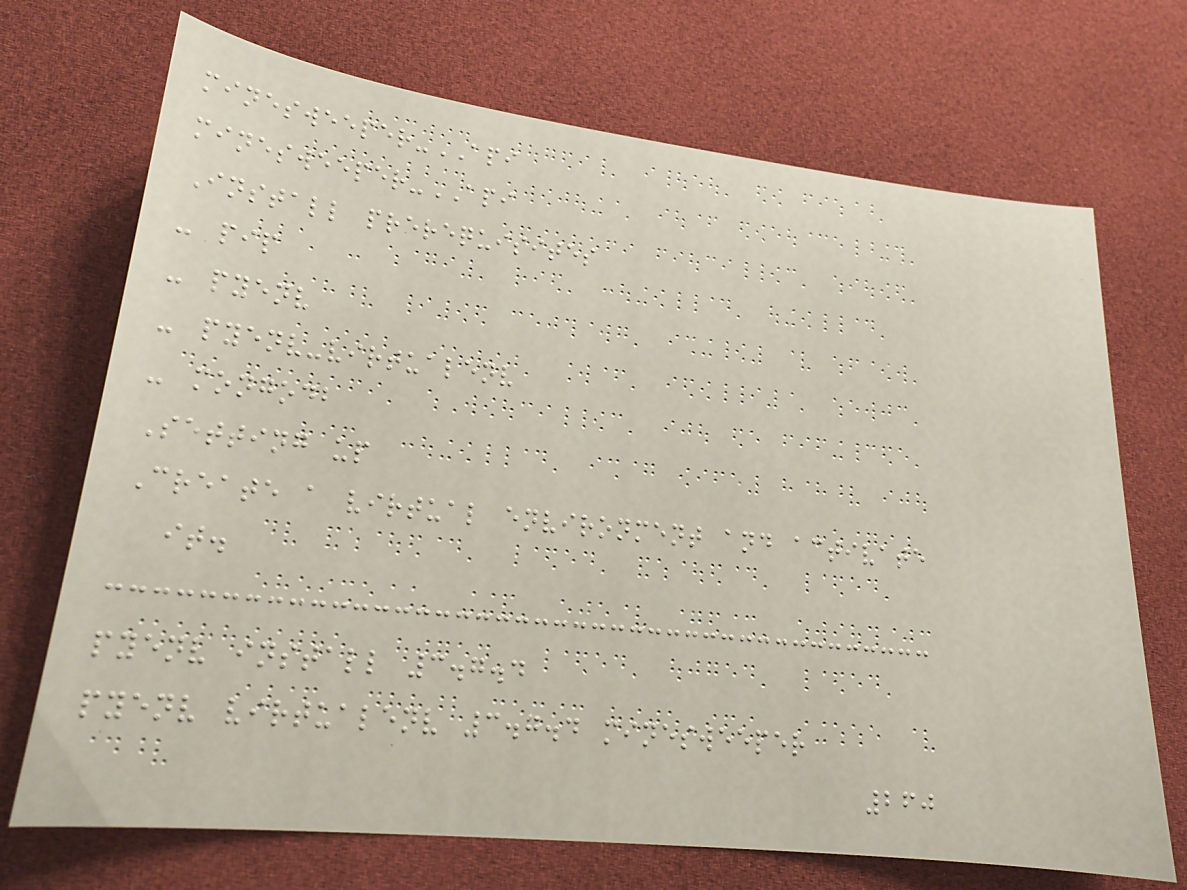minesweeper-API
minesweeper-API
Install prerequisites
- pip
- pyenv
- pyenv-virtualenv
- mongodb
Setting up
Create a virtual environment and activate
it.
pyenv install 3.7.4
pyenv virtualenv 3.7.4 minesweeper
260
